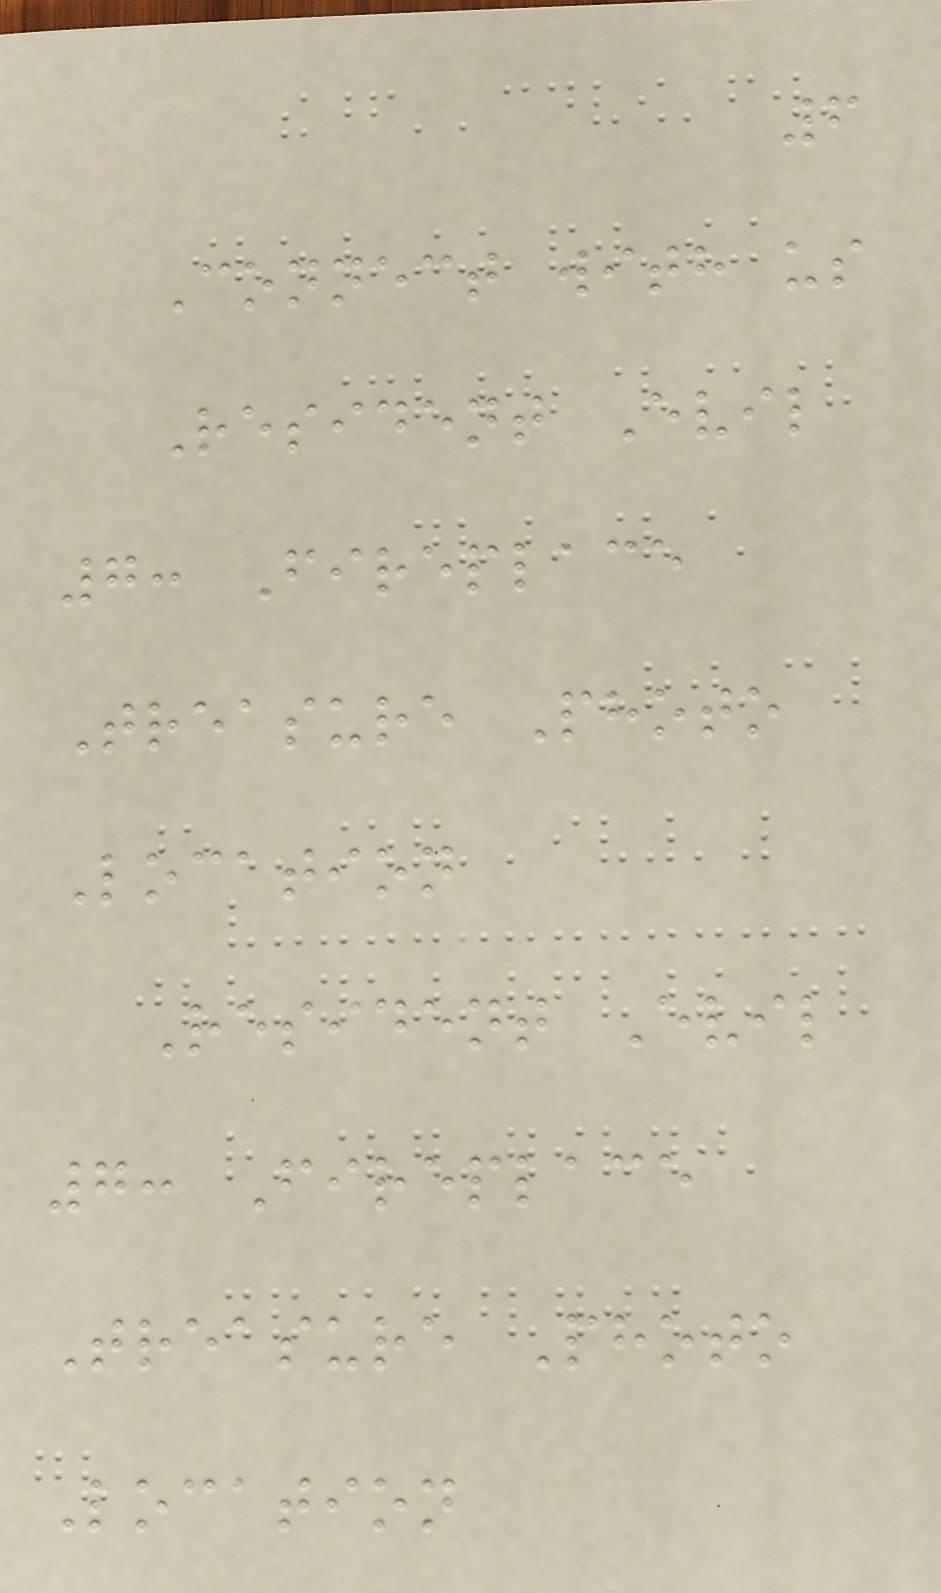6
Connect with us
Resident Evil
7: Fireplace
Treasure Photo
Location
Resident Evil
7: Fireplace
Treasure Photo
Location
